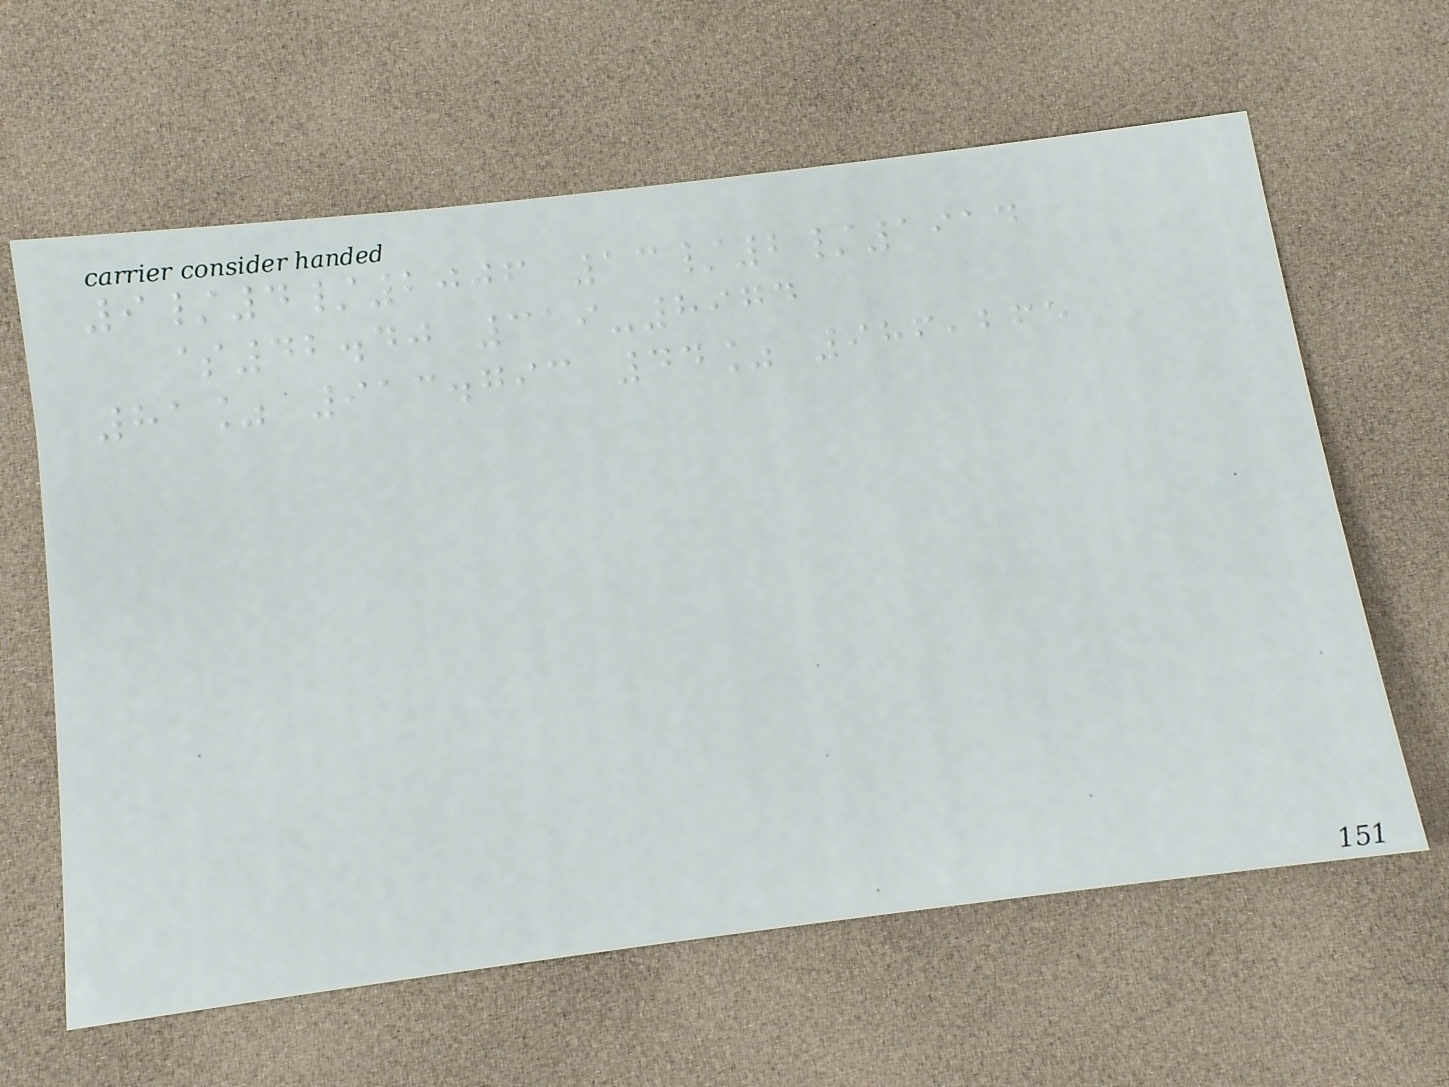9/4/2006 13/2/1914
$42.40 319-8974
81% 913.793 44% 986,265
